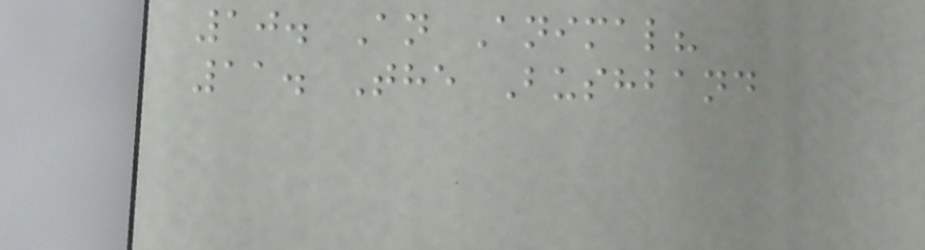10. An Animal?
11. The Bushband
